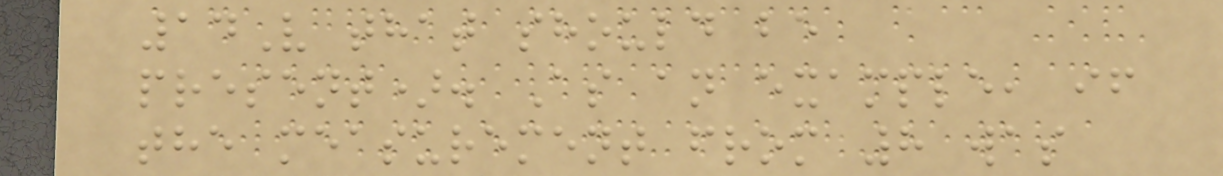14V that should be
present). As an example, if
the measurement from 8 was
